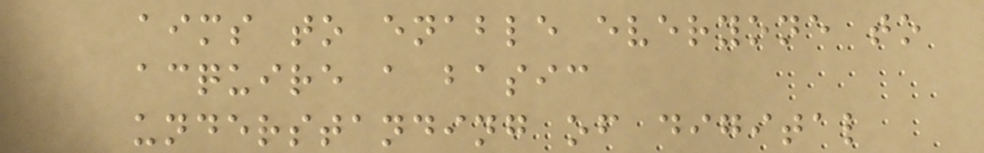aims to enable everyone to
acquire a basic
understanding of digital
